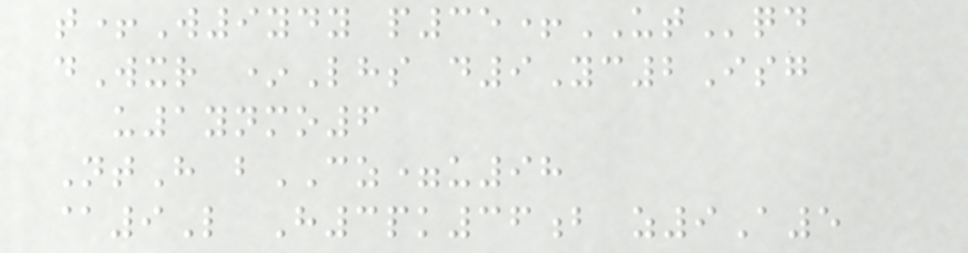t+W9ydy p35+UTqd
dWxr *Lhs d9Yc2Isg
u1ynmo6
NtH bCZ=u98
@9L H3pk36b z9A5
